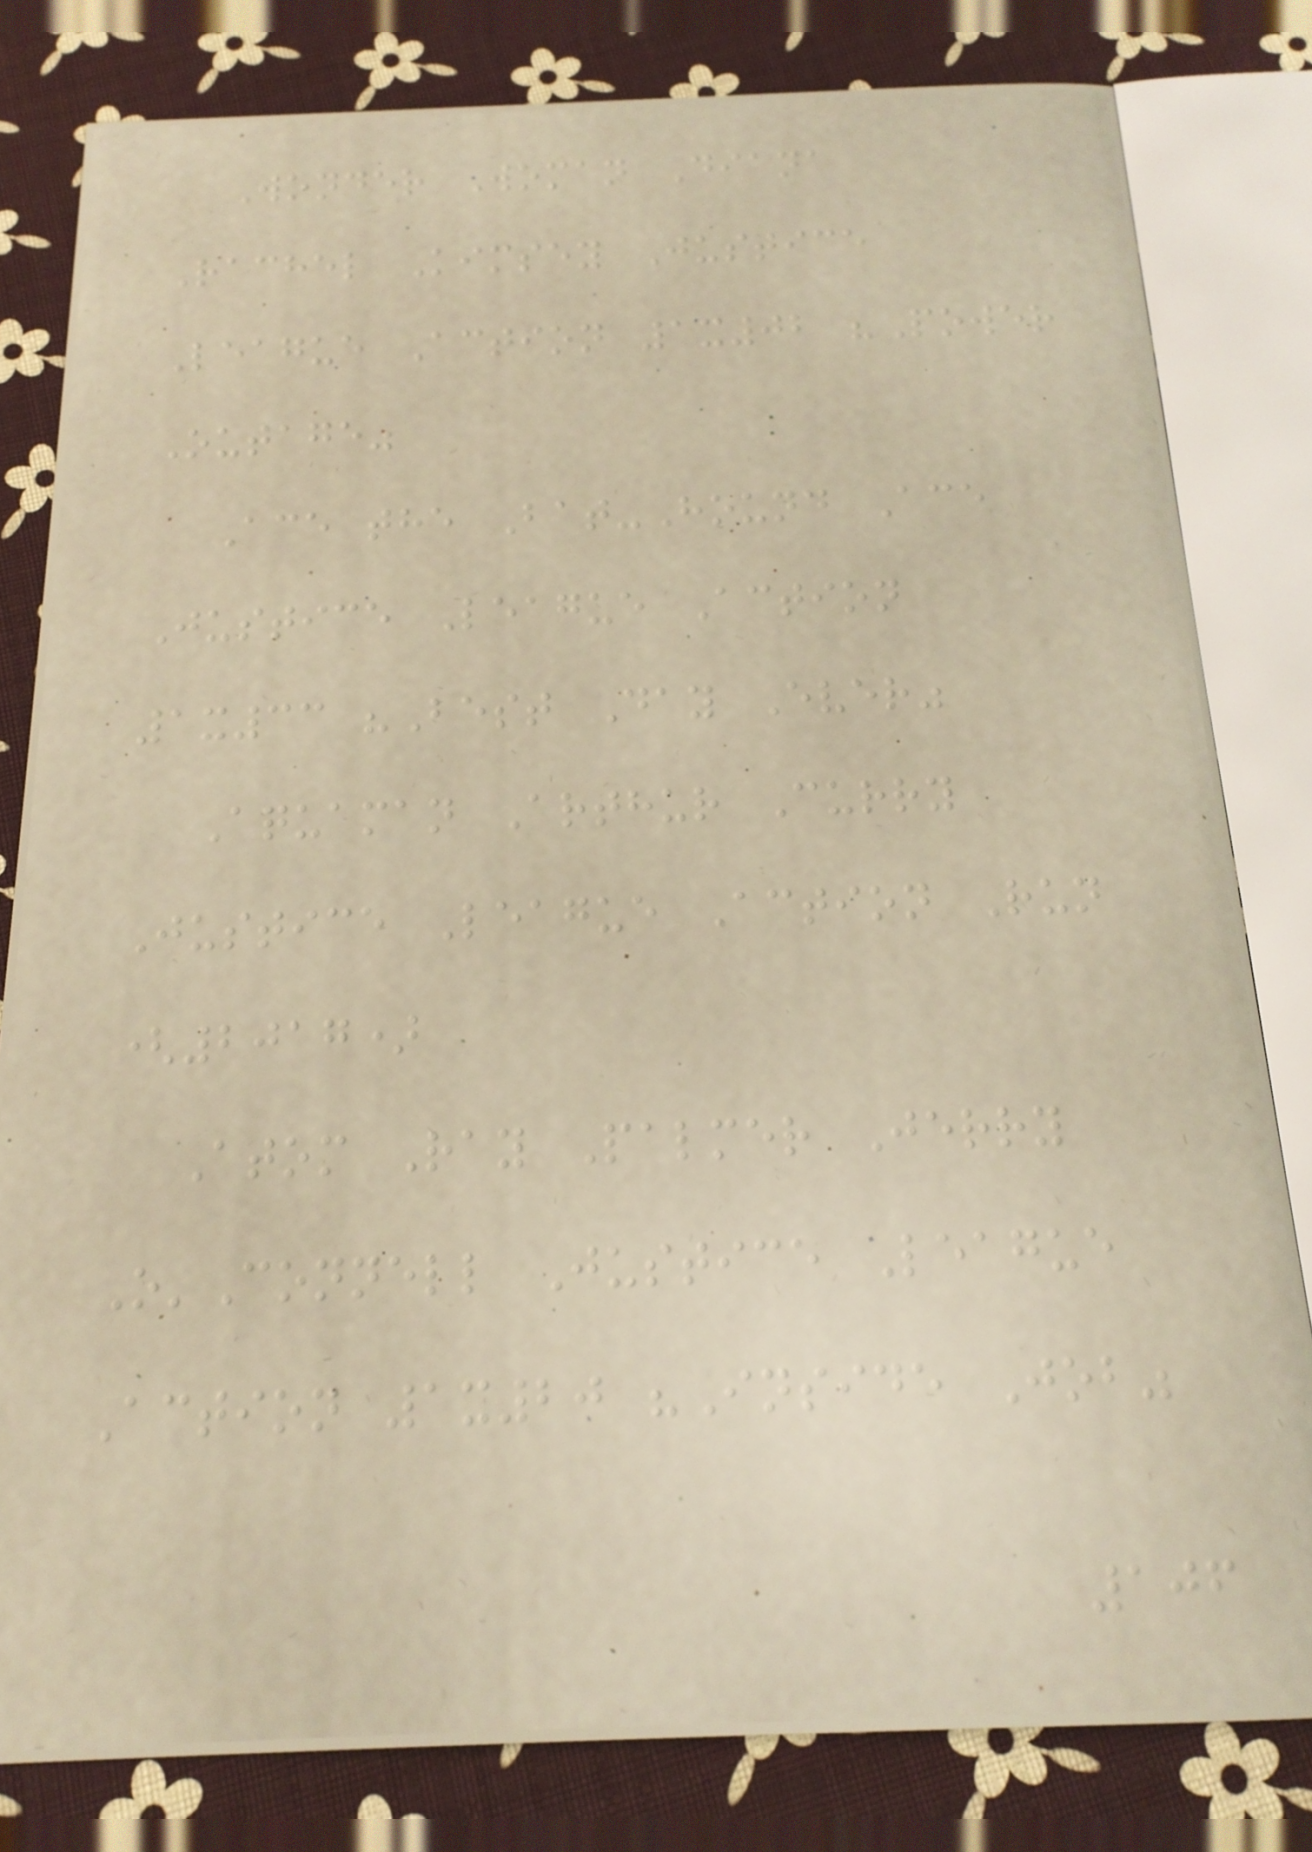Wonder Woman Diana
Rachel Kimsey Justice
League Action 1x02 "Power
Outage"
Ace the Bat-Hound Ace
Justice League Action
1x33 "Best Day Ever"
Aquaman Arthur Curry
Justice League Action Run
(2017)
Atom Ray Palmer Jerry
O'Connell Justice League
Action 1x20 "Inside Job"
106
